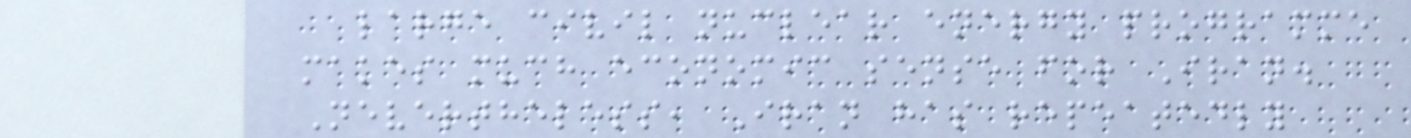large civil nuclear energy programme
makes much economic sense for Iran.
Nevertheless, Iran has repeatedly
